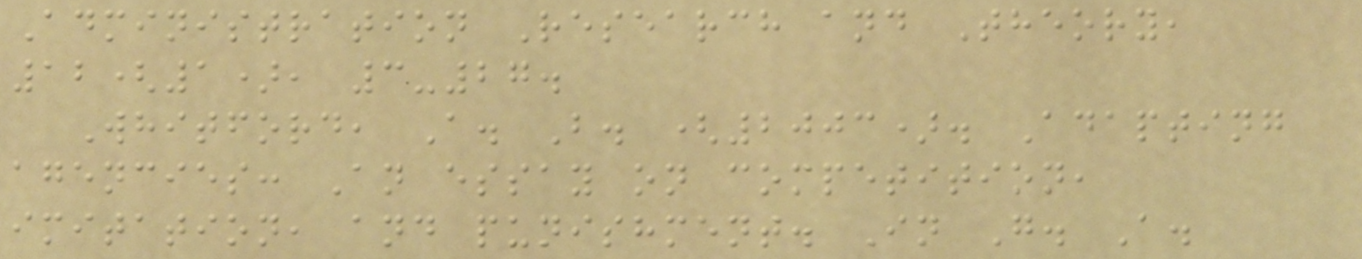Administration Research and Theory,
12(1), 3-27.
Whitford, A. B. (2003). Adapting
agencies: An essay on competition,
imitation, and punishment. In G. A.
